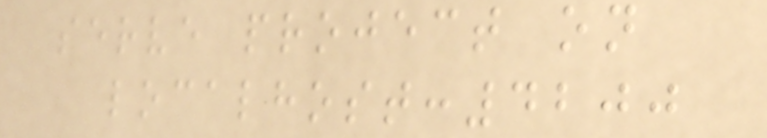serve project on
localhost:4200
